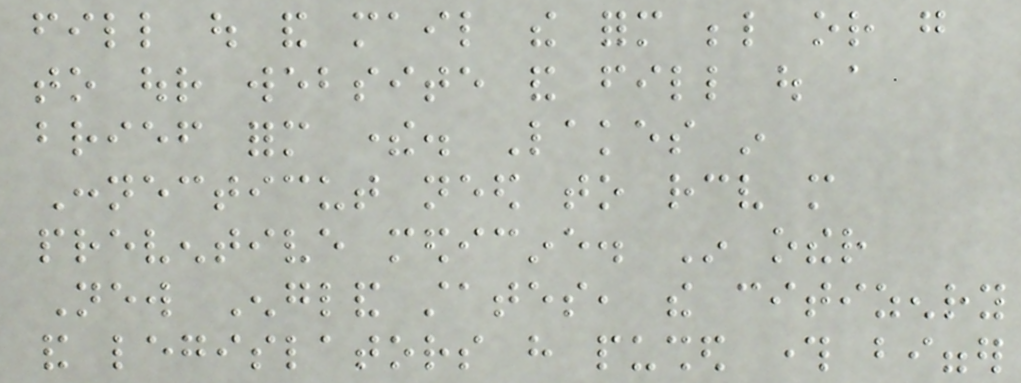fill out and mail the form below or go
to our website and fill out a
brief form there. Lakes in
Connecticut need to receive more
preventive medicine. In other
New England states, the citizenry
and legislators have pushed through bigger
